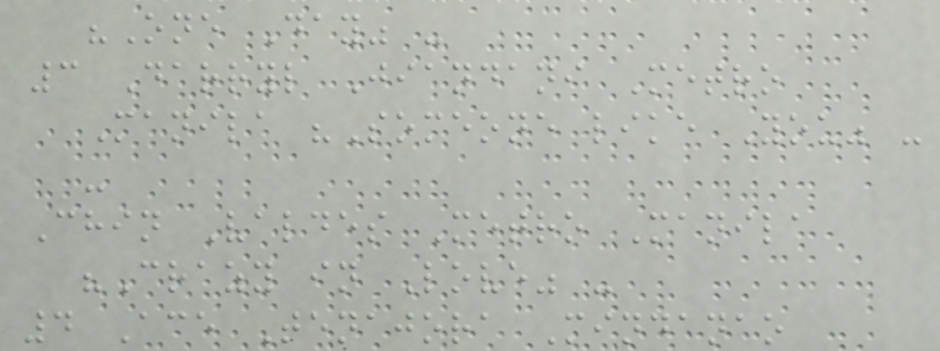"One Day" -
3 Darryl Jiandani Metro
Manila "Someone like You" -
-
Chin Valdes Metro Manila
"Crazy in Love" -
4 Ace Tenajora Mindanao
